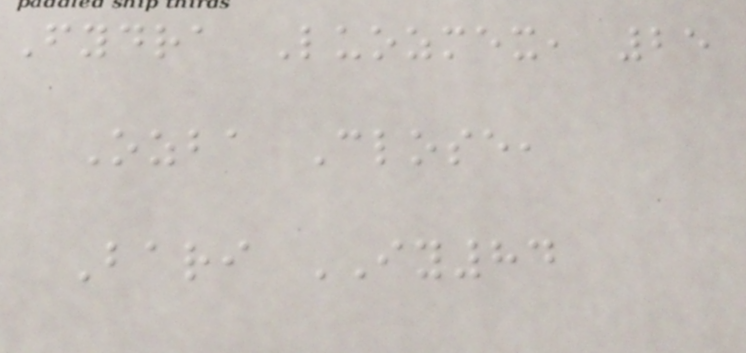Fydra Luozmex, 25
Ozba Close,
Bari IY84
